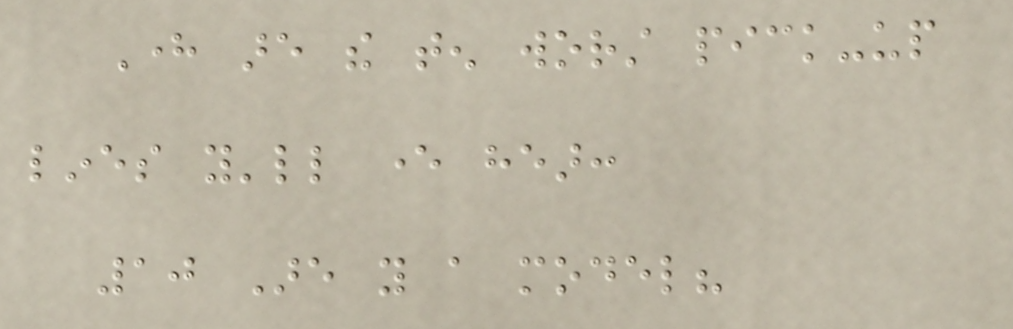Here are the ten worst pick-up
lines you'll ever hear:
10 Are you a model?
